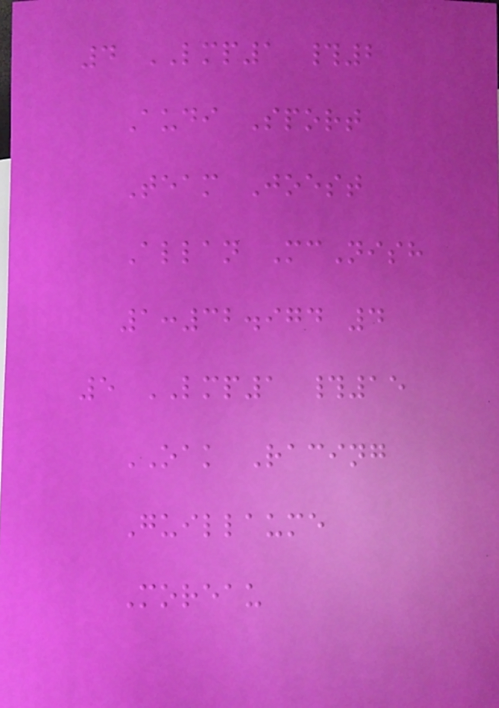4 LMP1 #2
Audi Sport
Team Joest
Allan McNish
1:32.974 4
5 LMP1 #15
OAK Racing
Guillaume
Moreau
